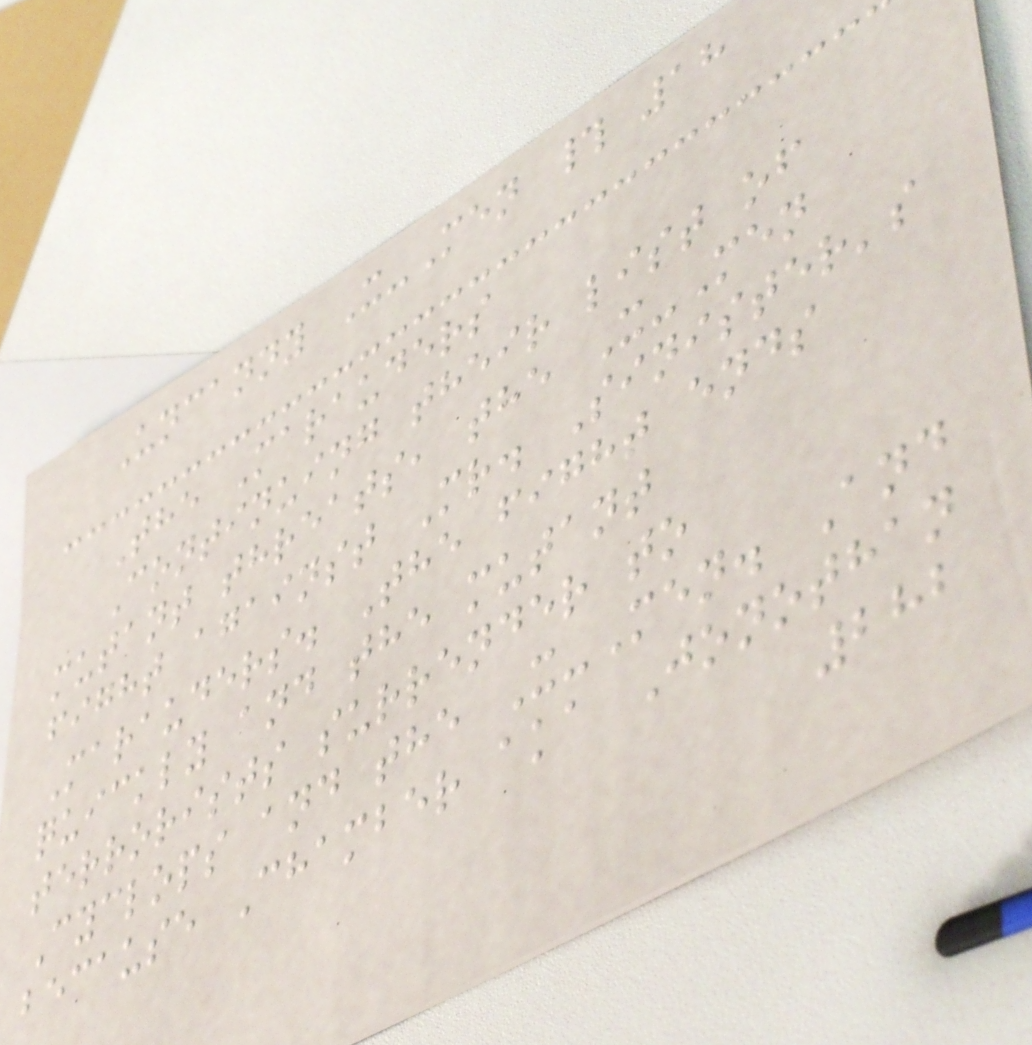Uncanny X-Men # 18
The Marauders
Continuing their list of
mutant threats, the X-Men
fight against Mr. Sinister's
Marauders. The fight ends
quickly and the mutant
terrorists surrender to
Cyclops and the X-Men. And
because Chamber aka Jonothan
282
